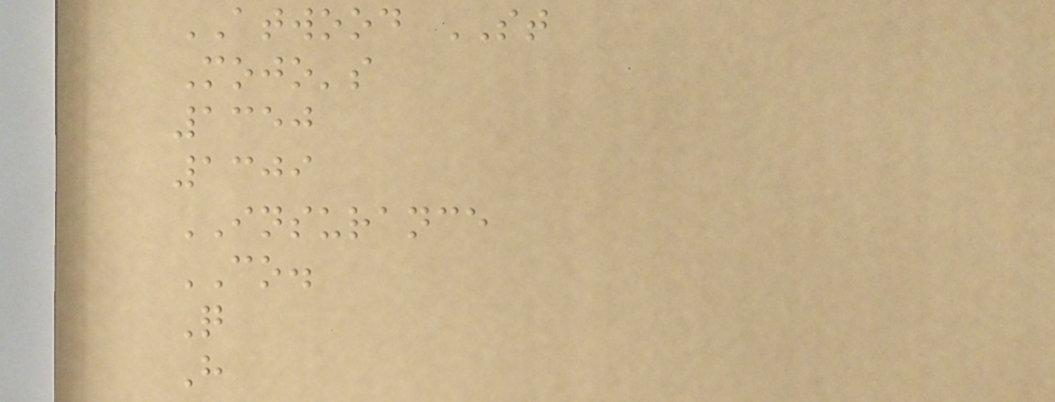ATWOOD ST
Mojo's
1350
1309
INSURANCE
CO.
Q
H
